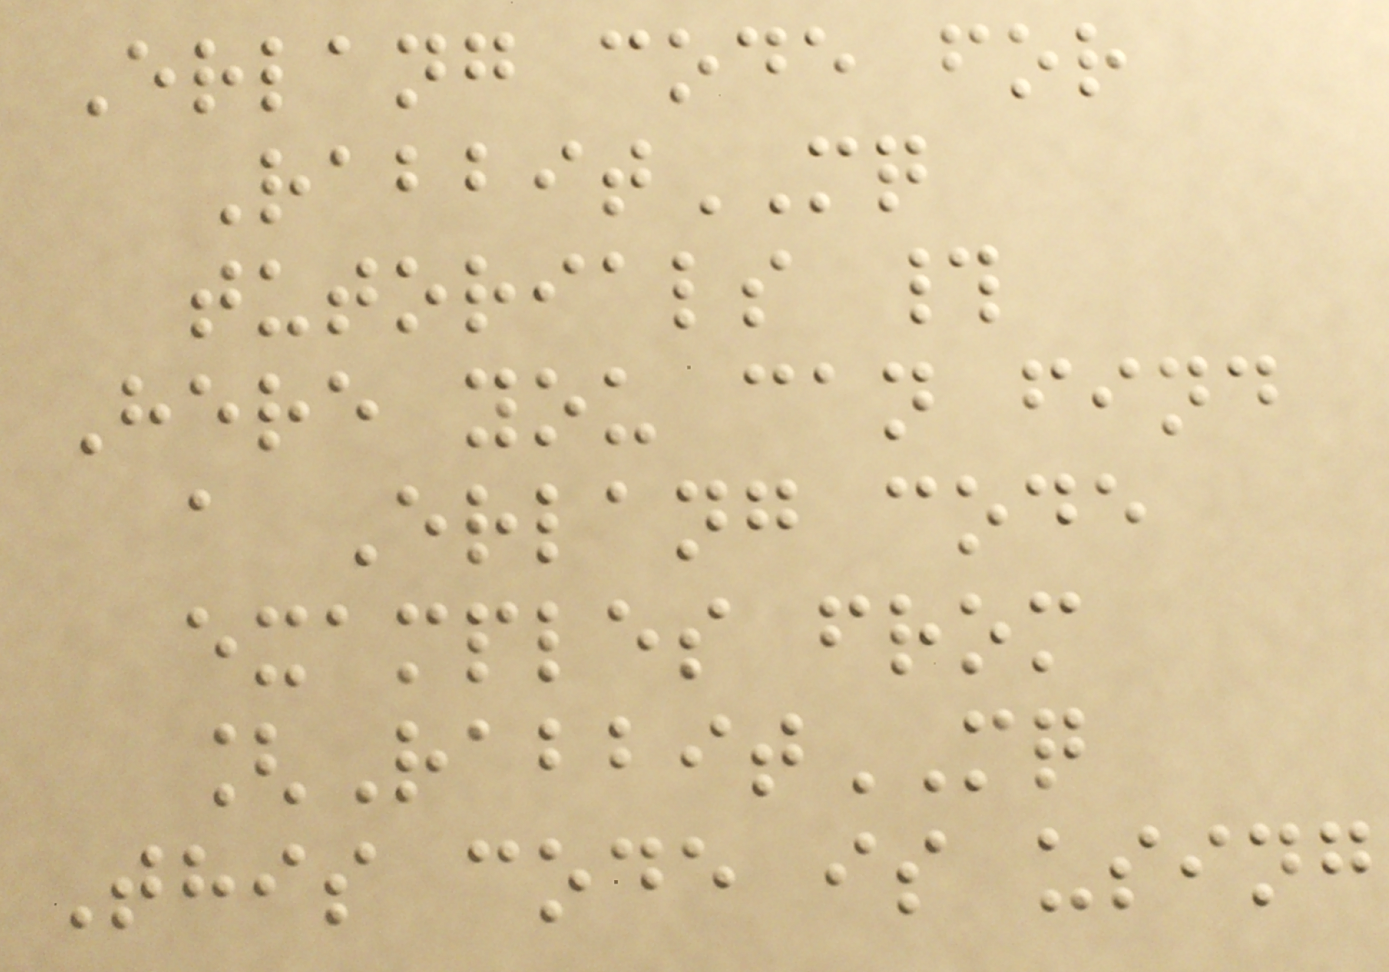Erlang code for
RabbitMQ
tutorials #
Here you can find
a Erlang code
examples from
[RabbitMQ
This code is using
